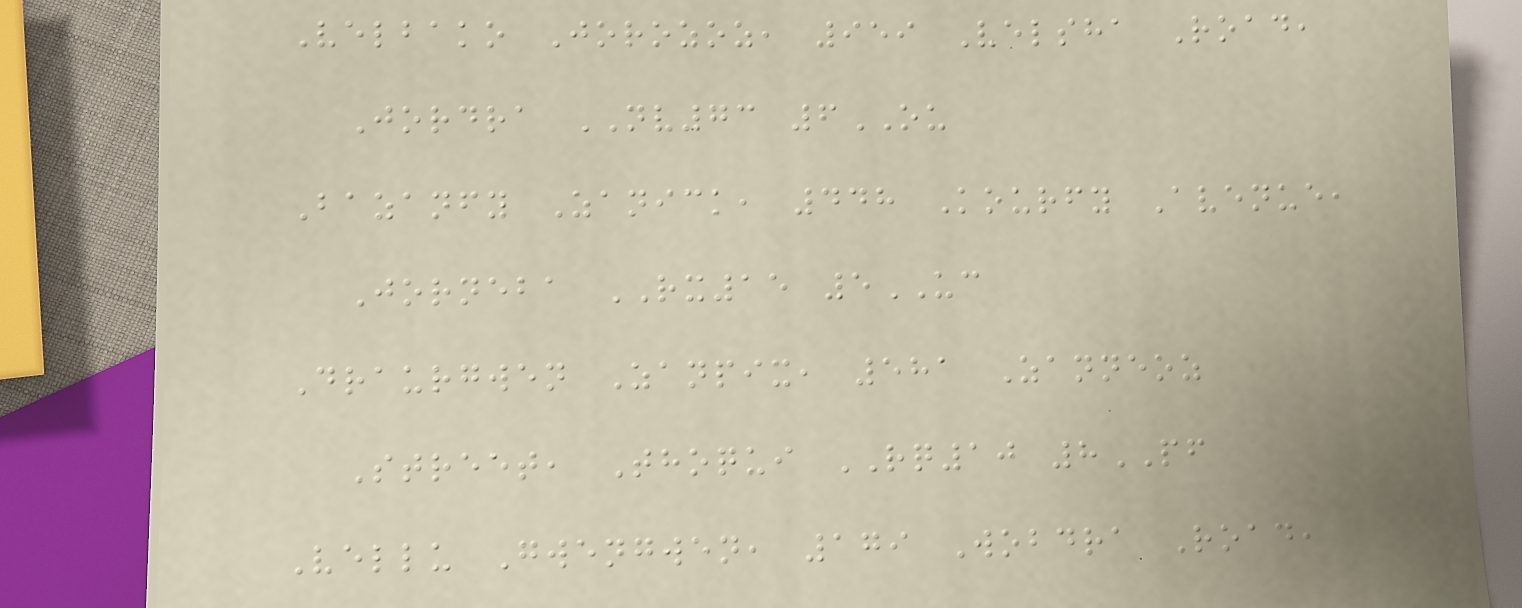Velbako Jorozoz, 959 Velsha Road,
Jordra NV73 6OU
Bazanfy Zanick, 448 Kourfy Avenue,
Jorneba RX15 5UC
Draurgwen Zanpix, 581 Zanneoz
Street, Thoqui RQ10 8PF
Vellu Gwengwen, 179 Wobdra Road,
